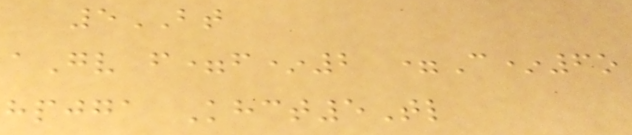5BT
aGv f=f*2 =C*6o
hpjga Khct5Tl
